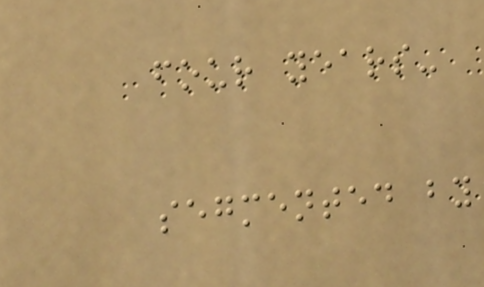four years-
segmented by
